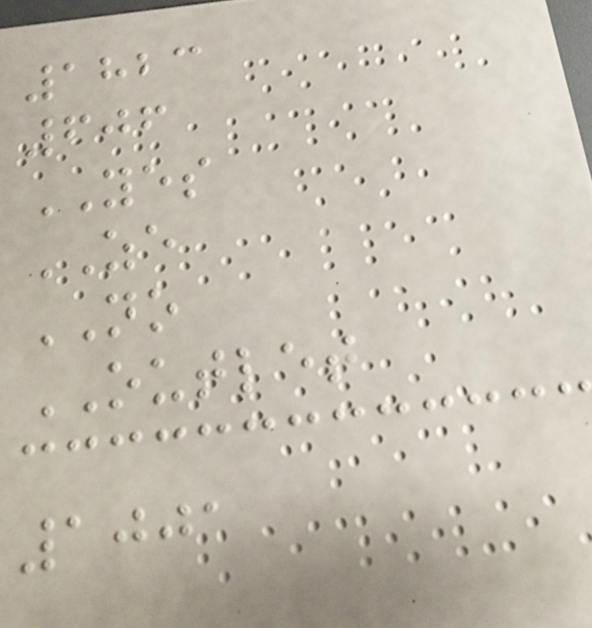1823
606
YES
ZE
NO
OUTLET
1001
